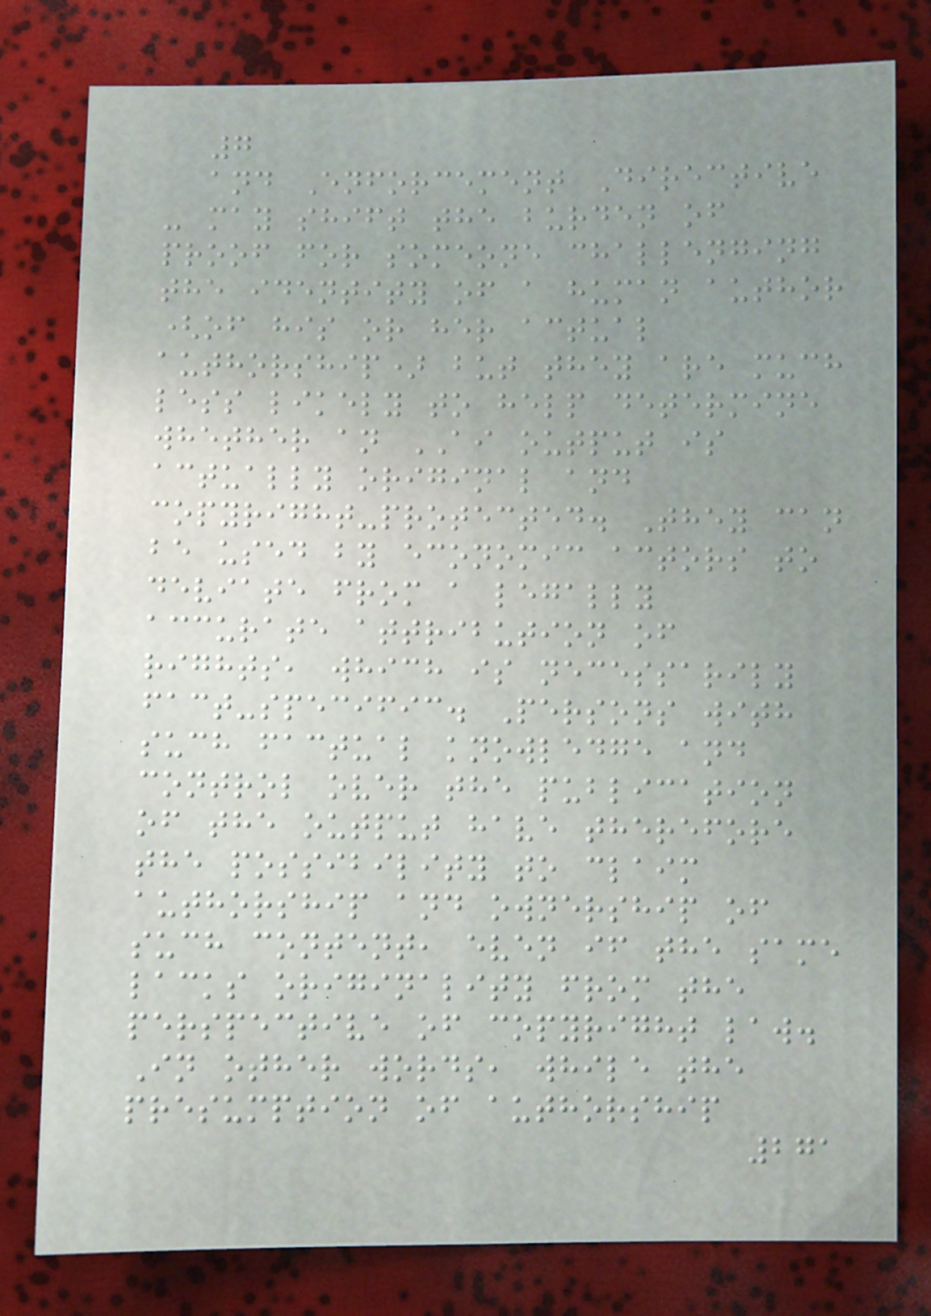7
and Enforcement Directive
- may shift the burden of
proof for someone challenging
the identity of a human author
(of his or her actual
authorship) but they are much
less likely to help determine
whether an AI output is
actually original and
copyright-protected. They can
be used by economic actors to
deviate from a legally
accurate attribution of
rights, which is necessarily
fact-specific. Persons with
such factual knowledge and
control over the publication
of the output have therefore
the possibility to claim
authorship and ownership of
such content, even if the same
lacks originality from the
perspective of copyright law.
In other words, while the
presumption of authorship
271
